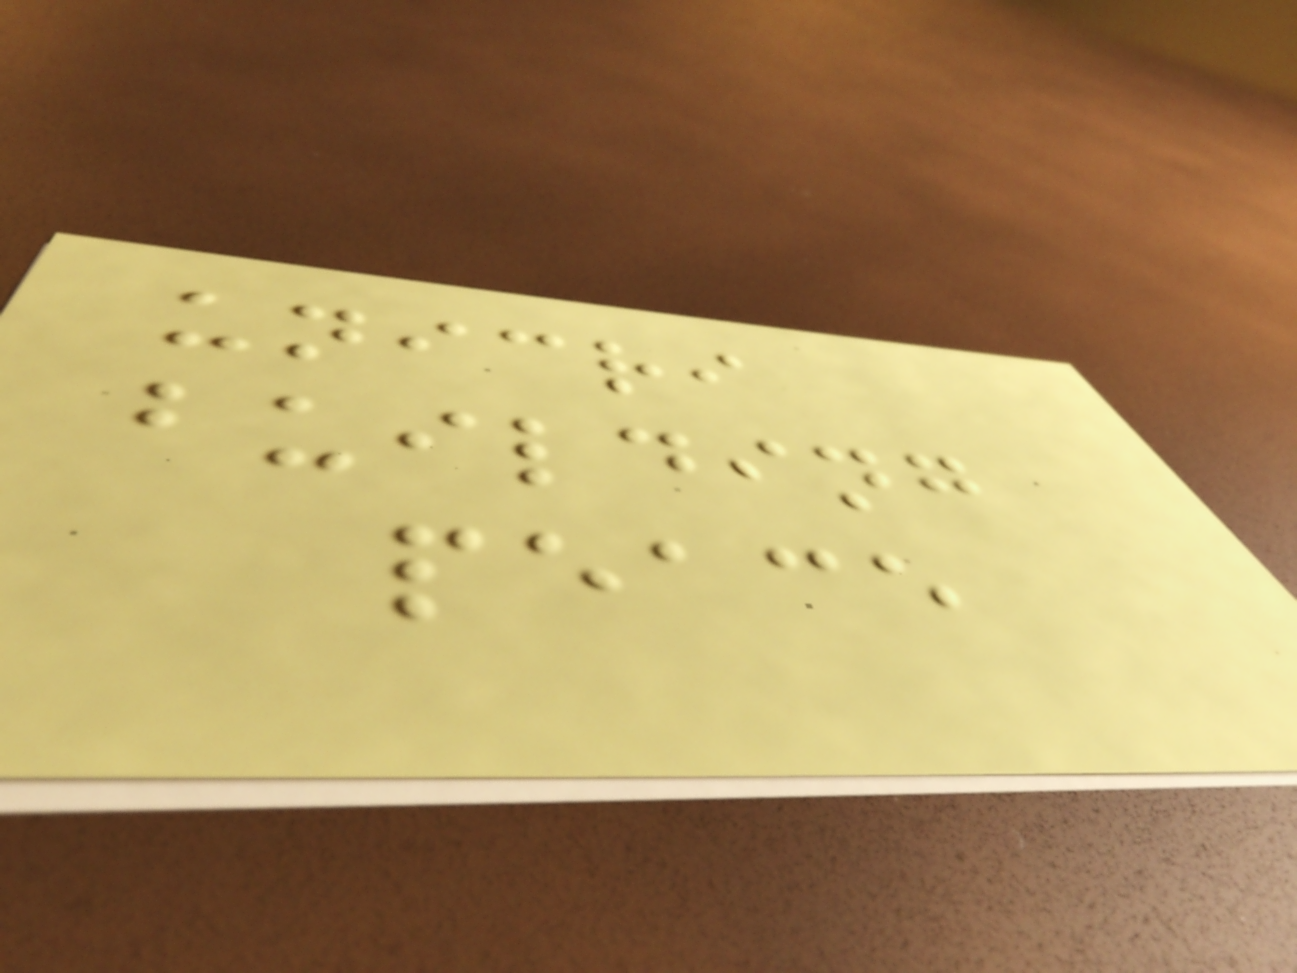unicri
building
peace
